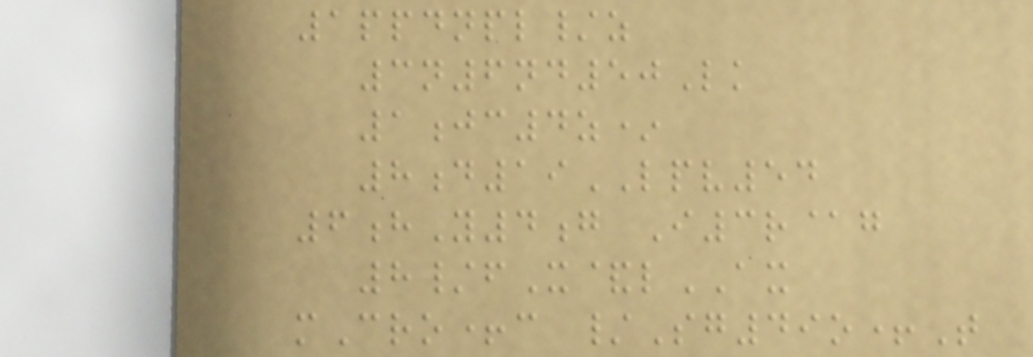1ppdnpl/z
3n6nd50Lk
1jc4z*
8d19LPV54
6hY4g I3r@g
8/fX&lAX
mCro+c /Sg49o+T
